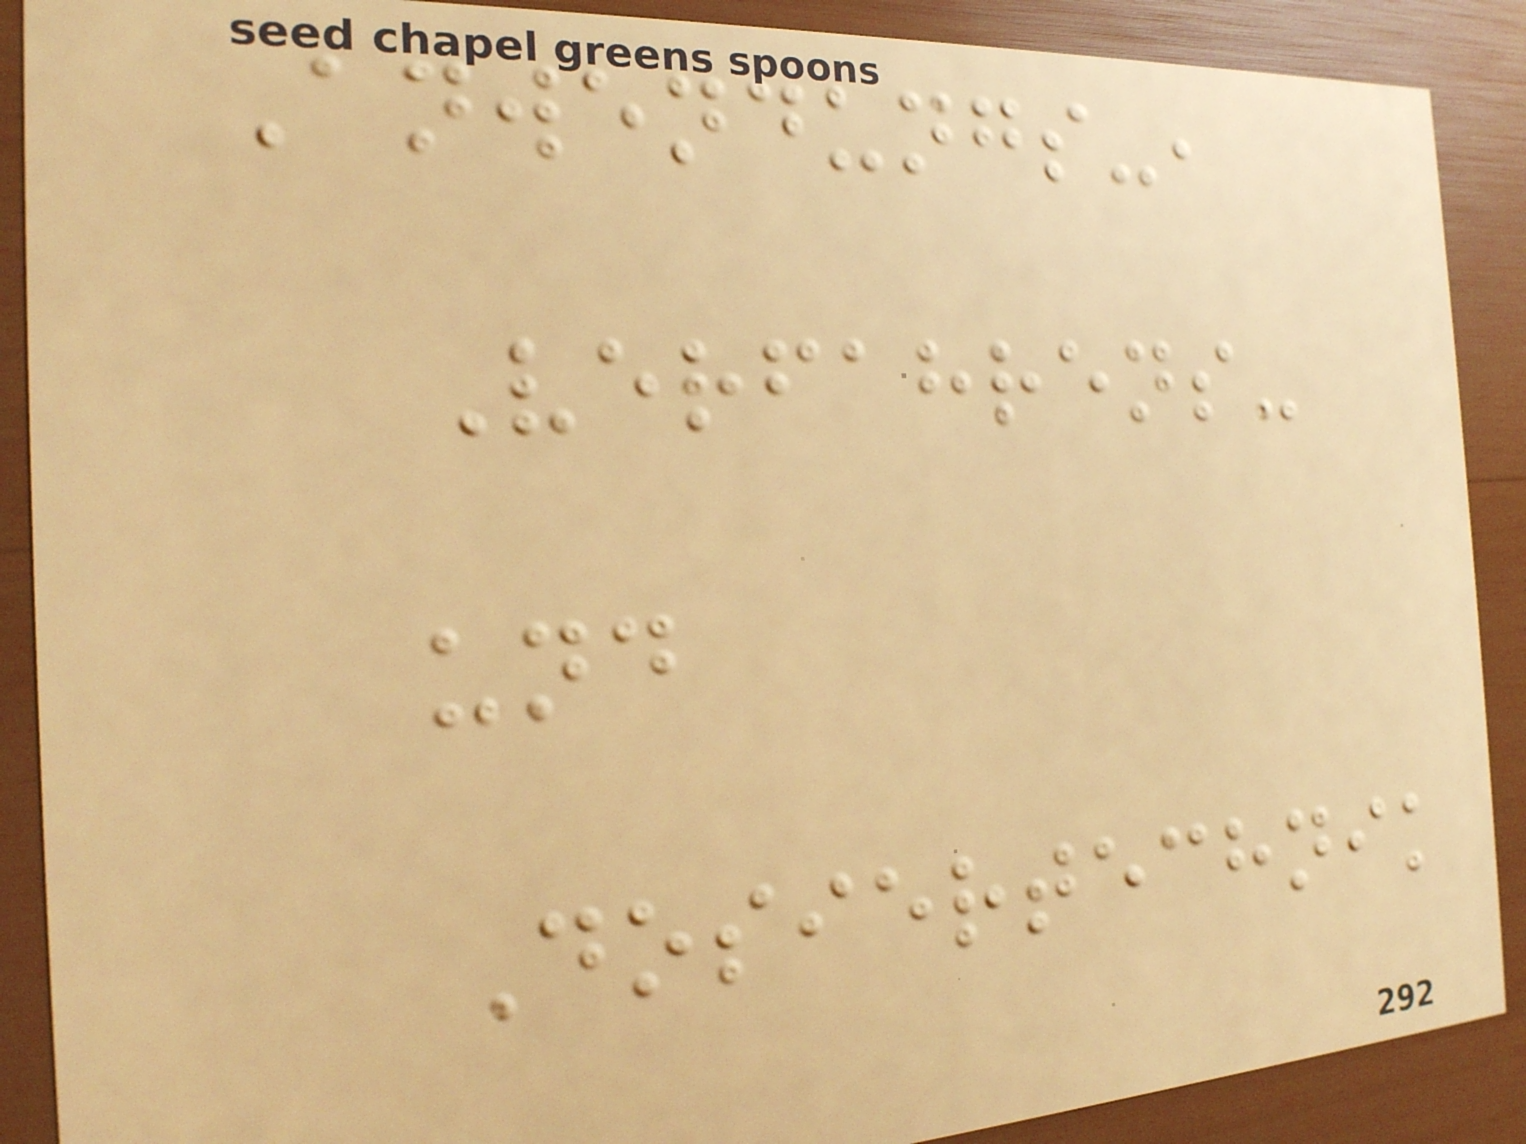Anwendungs-,
Verfahrens-
und
Dosiertechnik
